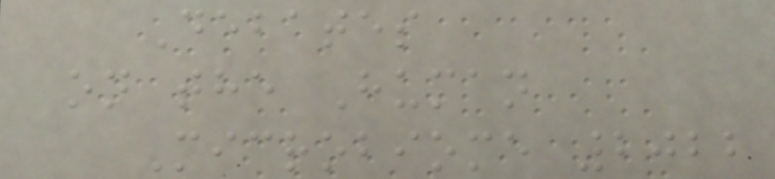Debates
on the Human
Microbiome 2022
